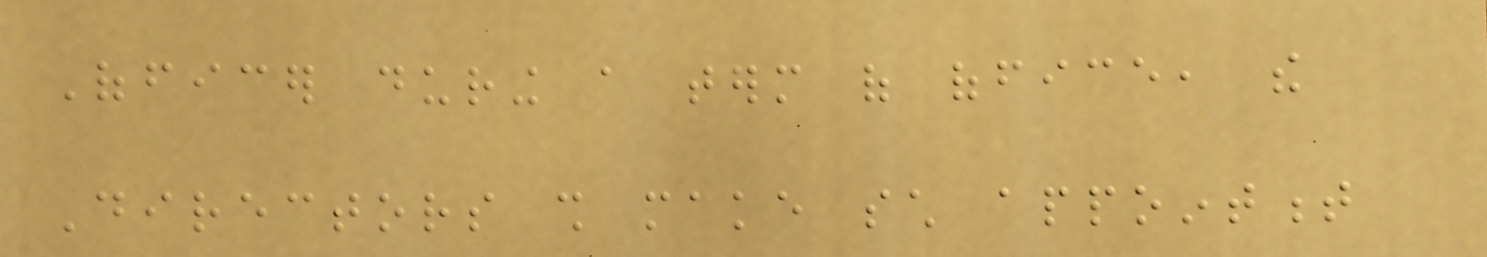Officer during a term of office, the
Directors shall make such appointment
